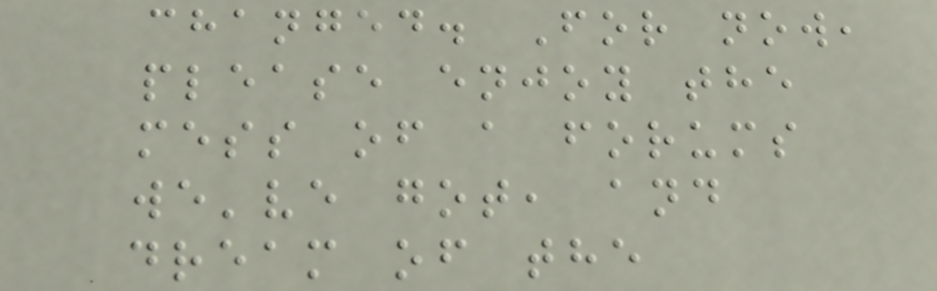changed. For now,
please enjoy the
mess of a forums
we've got, and
dream of the
